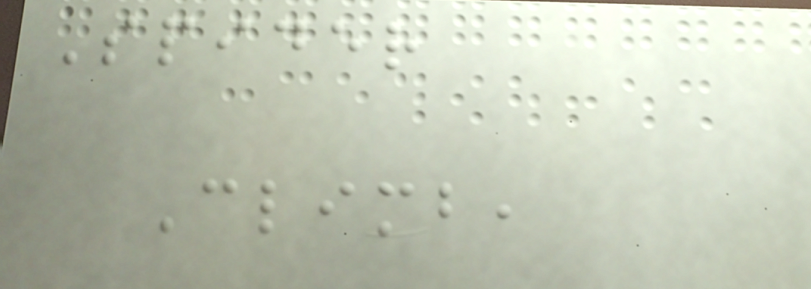Spider
Climb,
